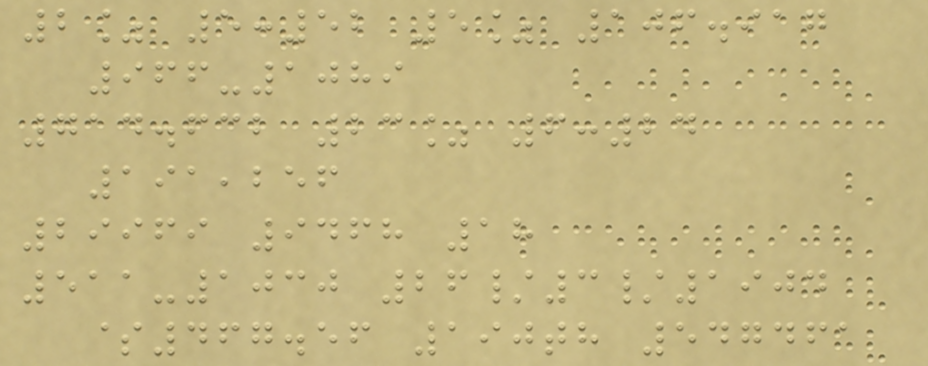2% 5:52 5% 106.917
966-1089
714.632 23% 6:24
191,256
29969 9468 18
511-1030 26/3/1904
$467.56 190th 547461
